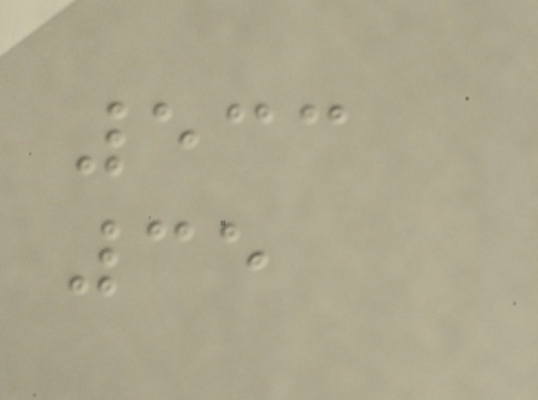533
35
